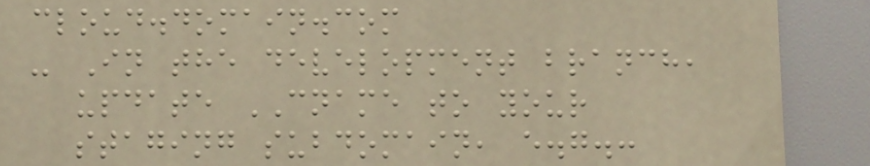cloud.domain.com
- In the development branch,
update CNAME to your
staging subdomain, e.g.:
